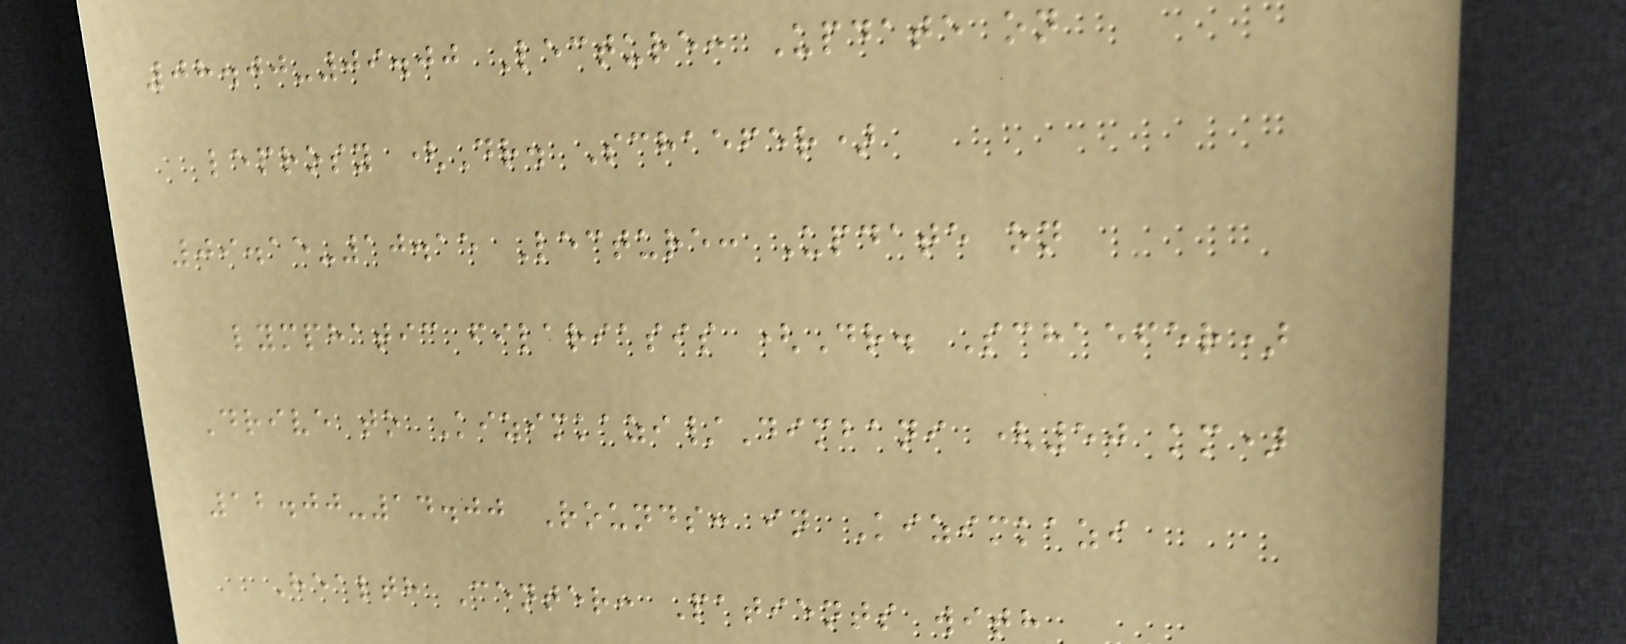08.00-09.00 Lecture: Update on
leprosy (Dr. Schaefer)
09.15-10.15 Lecture: Update on
lymphatic filariasis (Dr. Schaefer)
Drive to Kizimkazi/Dimbani (50 km)
12.00-14.00 Rounds: in Kizimkazi
Health Center: Patients with
